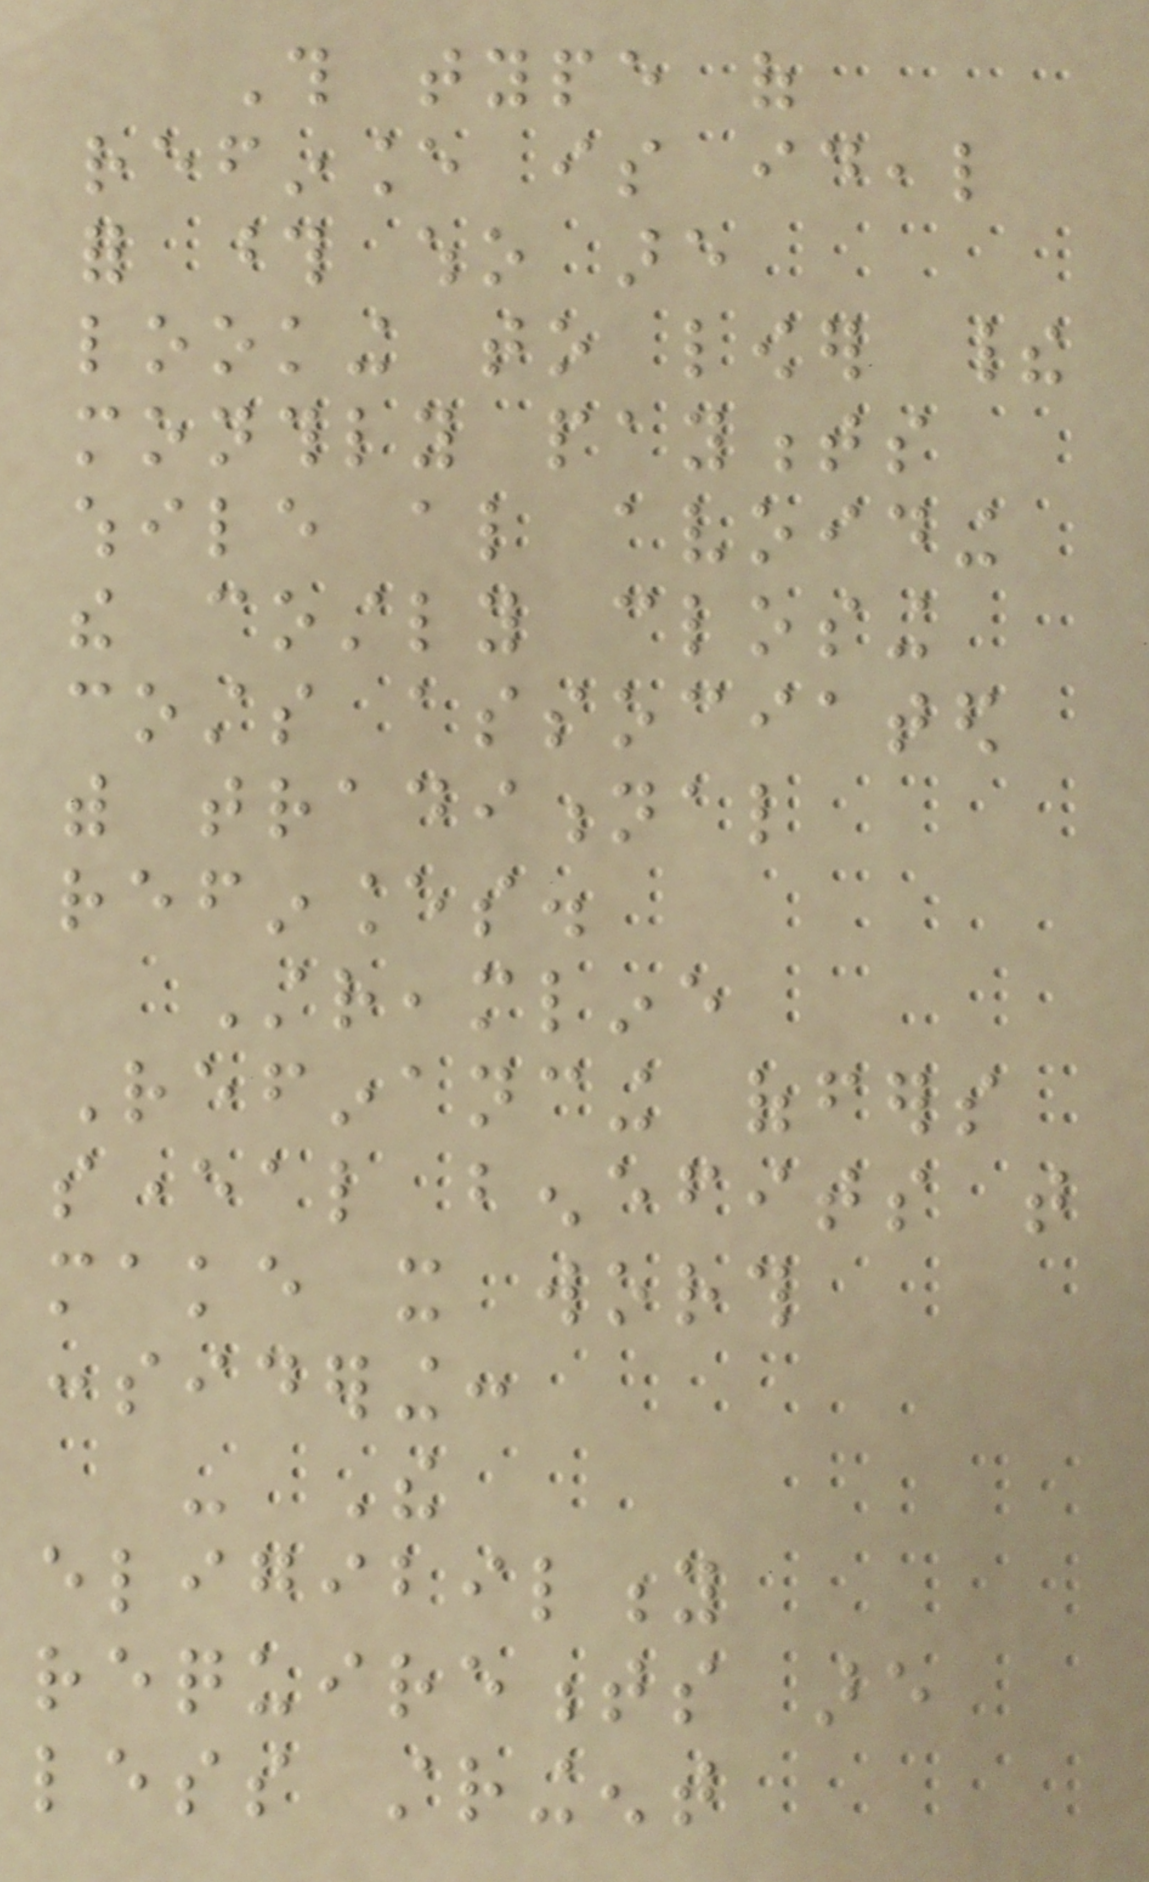This type of
refinance is ideal
for those who are
looking to lower their
monthly payments
while also avoiding
the costly closing
costs associated
with traditional
refinances.
Streamline
Refinancing offers
several benefits that
make it worth
considering:
- The
eligibility
requirements are
less stringent
